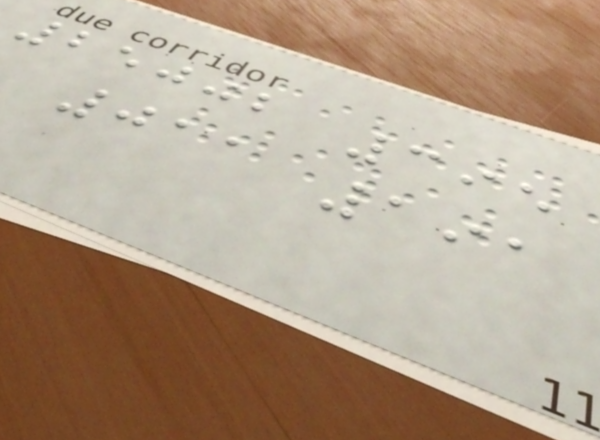25002 395
011 191
